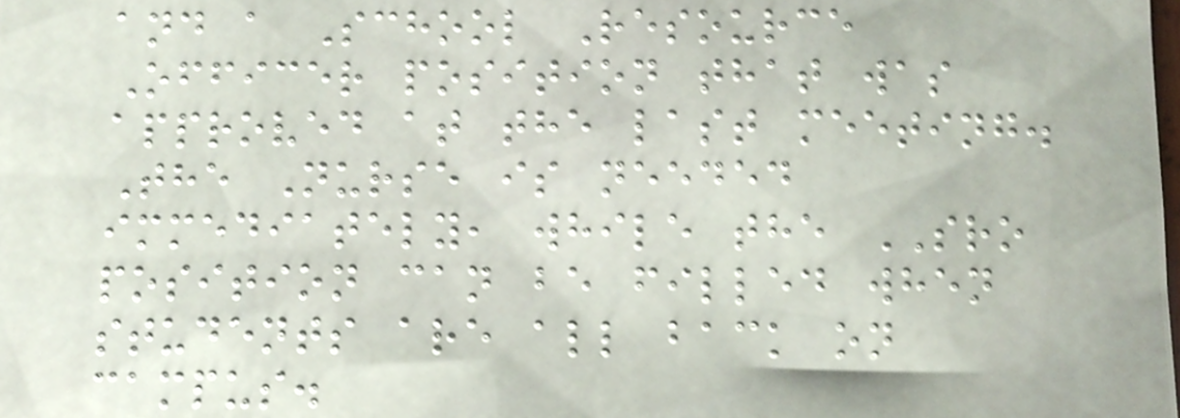and a School Resource
Officer position that was
approved at the last meeting.
The Nurse is needed
immediately, while the SRO
position can be filled when
students are all back on
campus.
